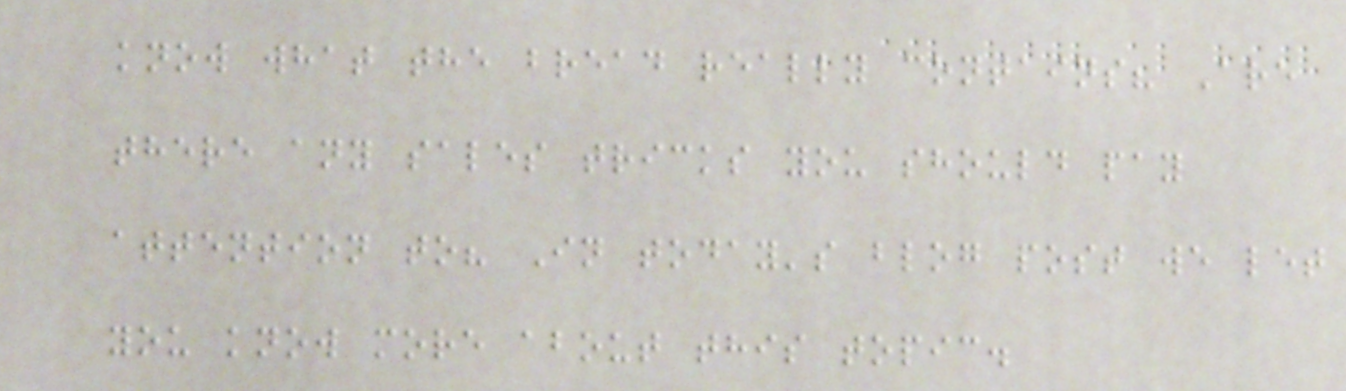know what the bread really contains? Are
there any sales tricks you should pay
attention to? In today's blog post we let
you know more about this topic.
